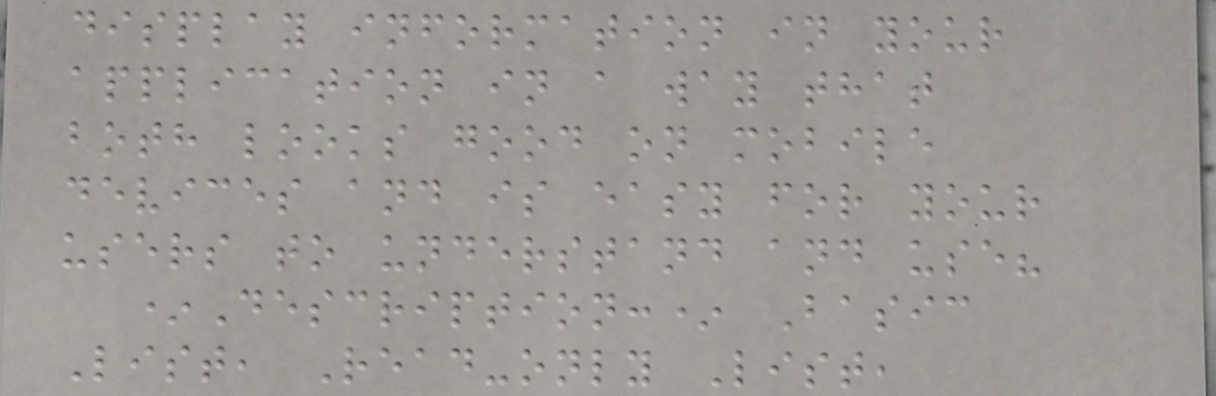display information in your
application in a way that
both looks good on mobile
devices and is easy for your
users to understand and use?
*Description:* Basic
List, Read-only List,
